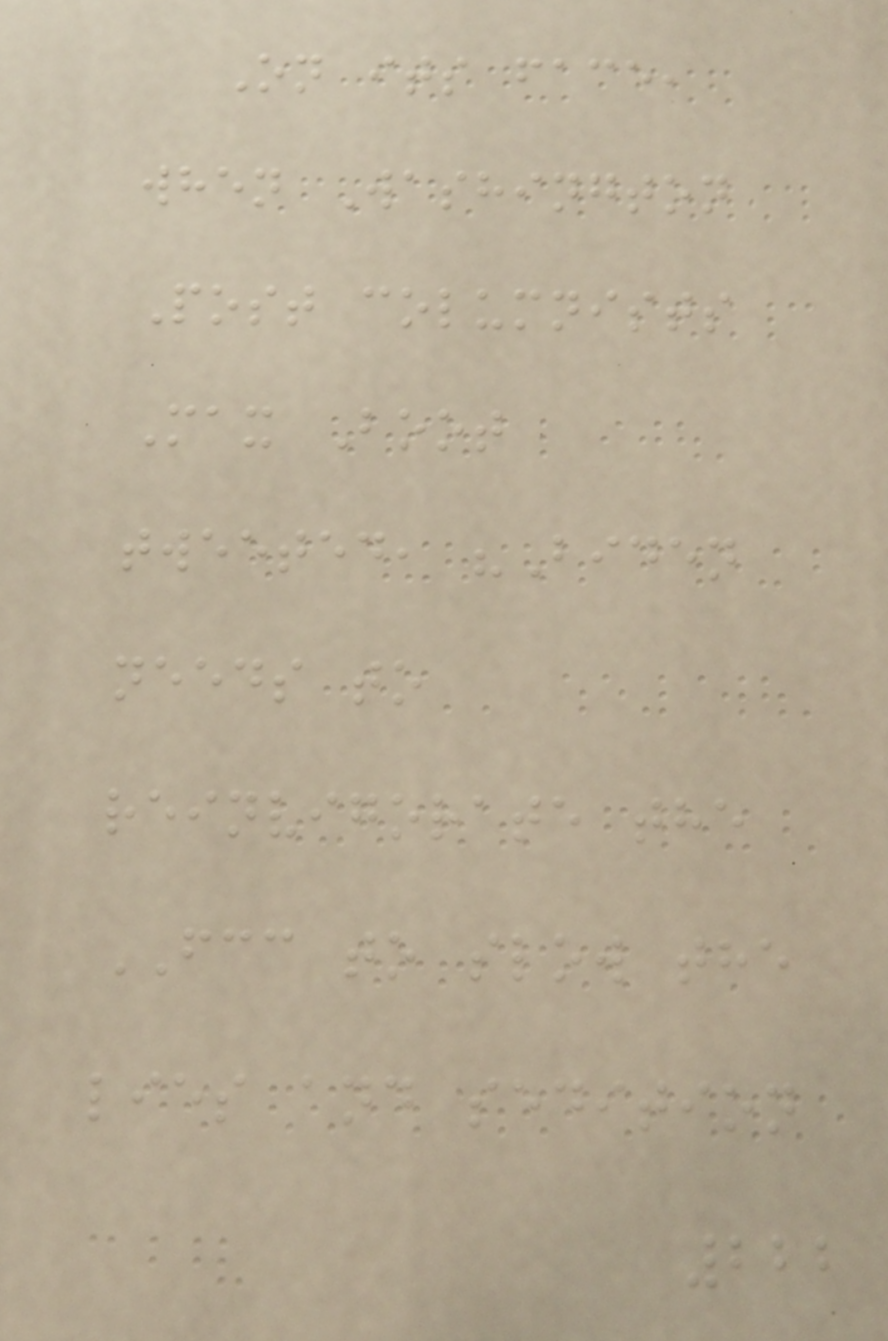On its face,
when Washington
Post columnists
Max Boot
tweeted, "Biden
needs to
reinvigorate the
FCC to slow the
lies and sedition
222
